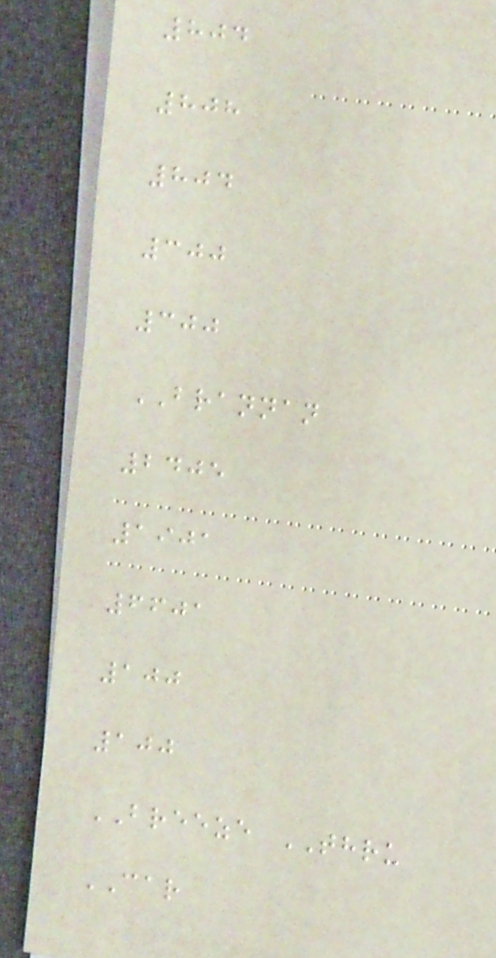804
808
804
300
300
BRANNAN
2405
1901
6601
100
100
BREEZE THRU
CAR
